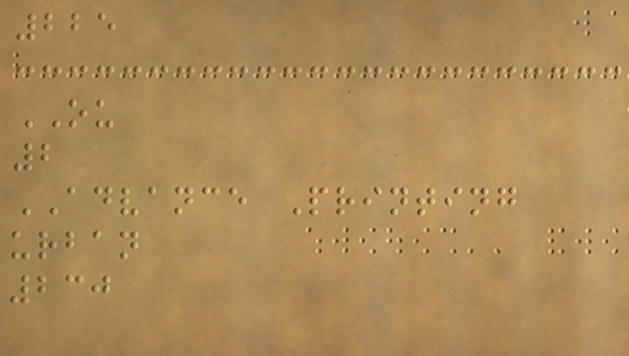225
OU
2
ADVANCE Printing
urban
230
